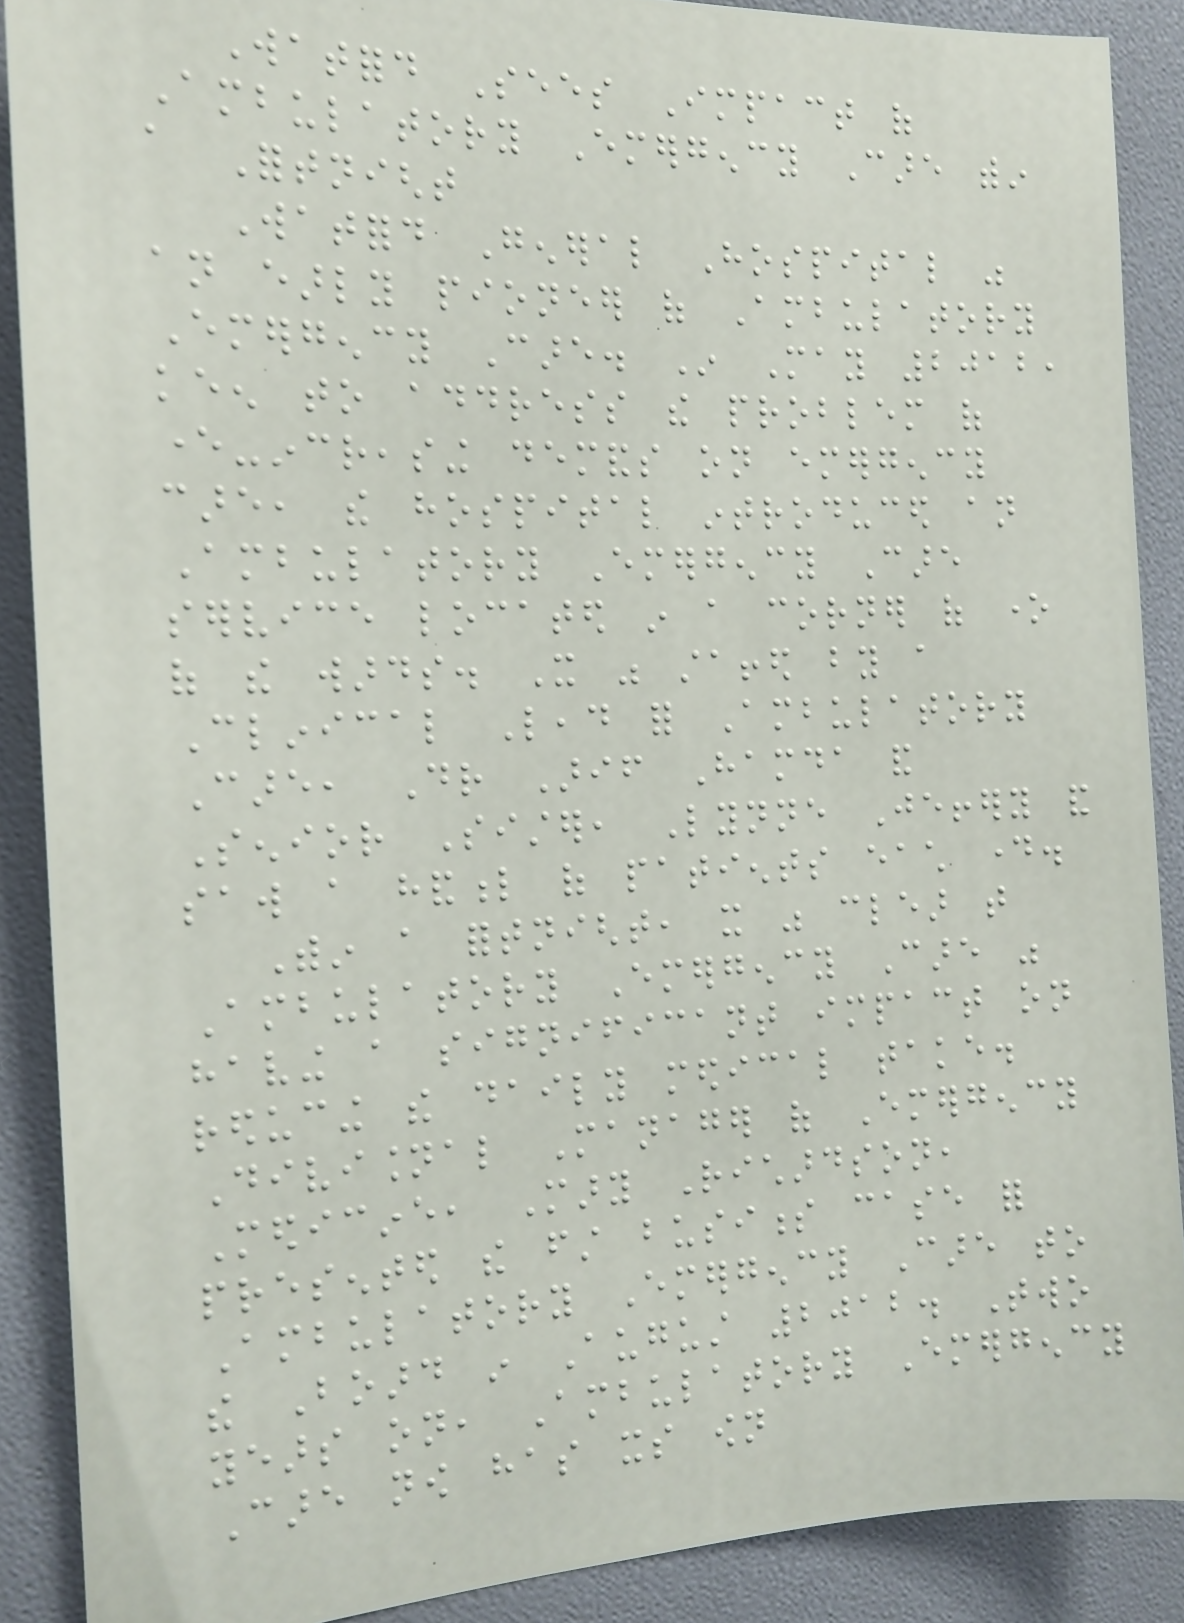Watford Sees Impact of
Ambulatory Emergency Care within
a Fortnight
Watford General Hospital was
an early pioneer of Ambulatory
Emergency Care. In May 2012,
keen to address the problem of
ever-increasing demands on emergency
care, the hospital introduced an
Ambulatory Emergency Care
service located in a corner of one
of the wards. It was staffed by a
Clinical Lead for Ambulatory
Care, Dr Arif Hamda and
Senior Sister, Lynne Jeffery and
saw a handful of patients each day.
Within a fortnight, it was clear that
Ambulatory Emergency Care was
having a significant impact on
reducing the daily medical take.
Divisional Manager of Emergency
Medicine, Mary Richardson,
presented the first business case for
Ambulatory Emergency Care to
the Board in August 2012. Two
years on, Ambulatory Emergency
Care now has its own
